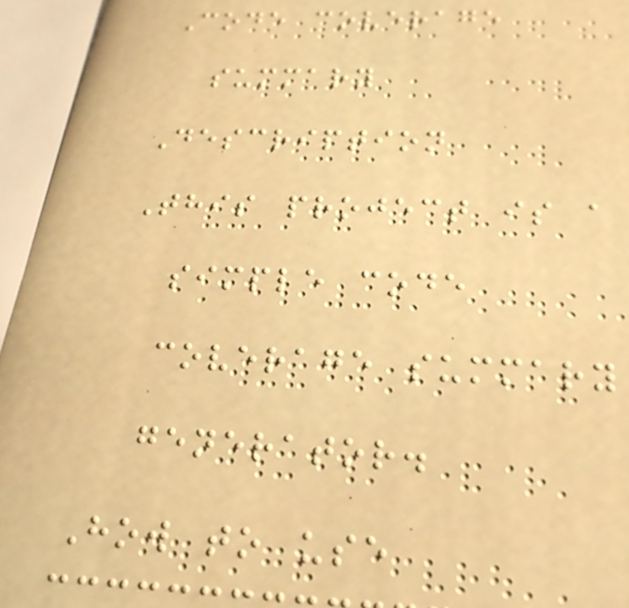Code coverage
summary
Description
This project is a
simple code
coverage summary
generator.
How to use
